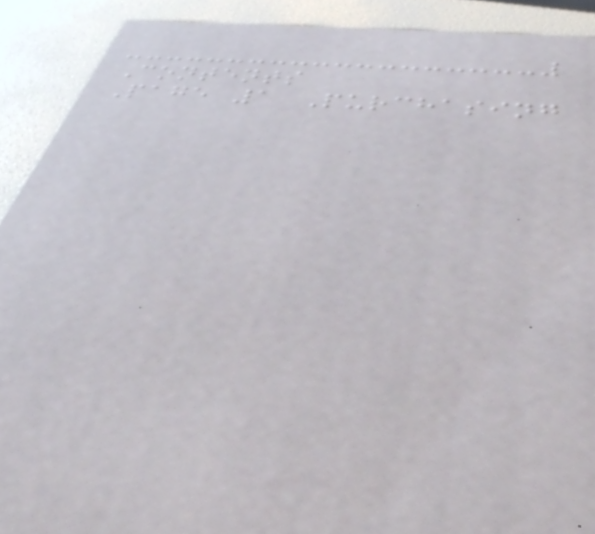Contents
Page 1 Purchasing
